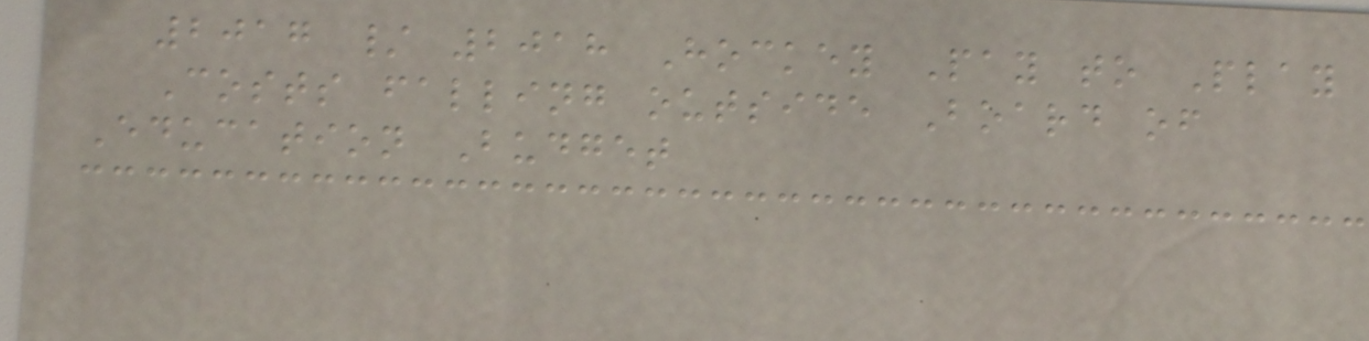2017 / 2018 Hockey Pay to Play
Costs falling outside Board of
Education Budget
